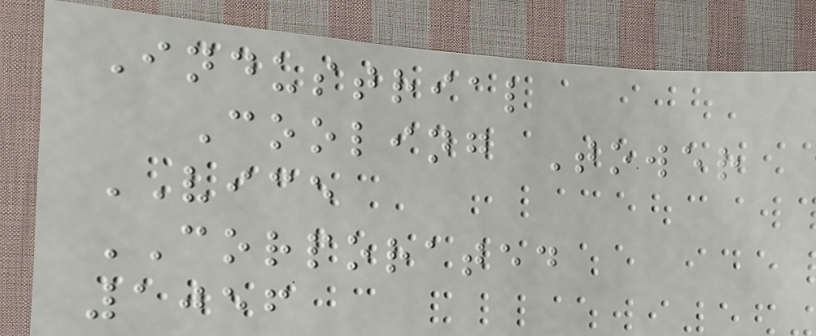Industrial
Cooling Tower
VICE
CORPORATED
1056
